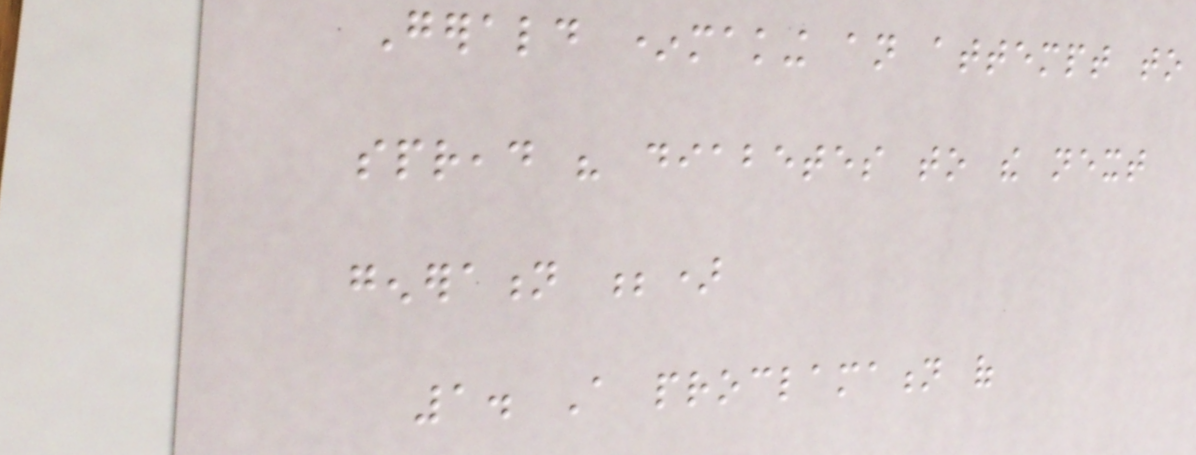Gerald *making an attempt to
spread his diabetes to the next
generation ;)
1. A proclamation of
